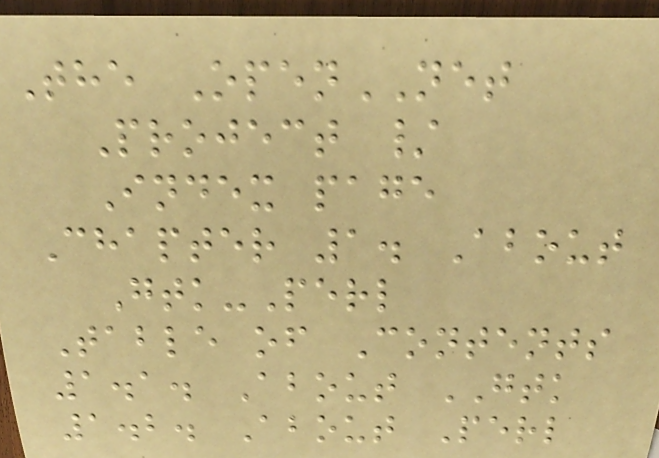The OpenNET
Project /
Index page
Chapter 1. About
Gtk-Perl
Table of Contents
1.1. About GTK
1.2. About Perl
